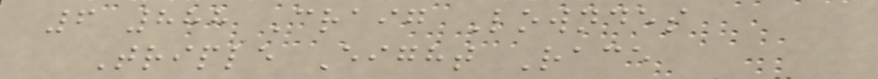6 888 Craig Lowndes
Triple Eight Race
